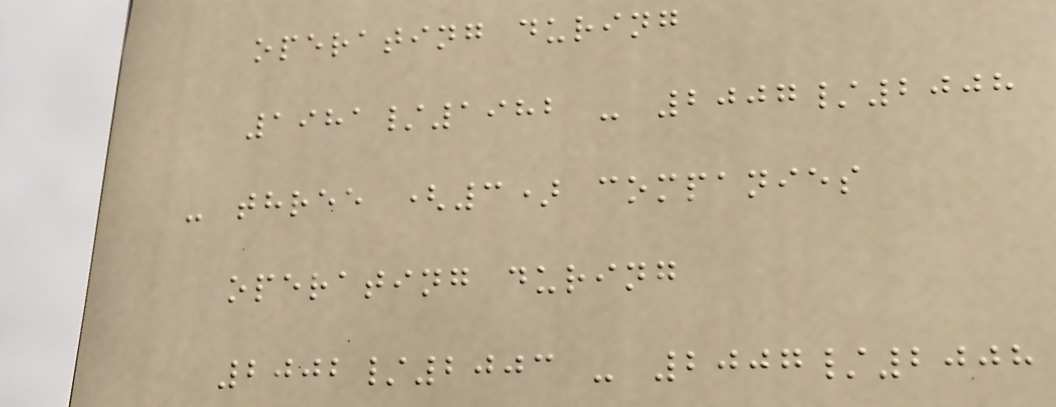operating during
1981/1982 - 2007/2008
- three (3) companies
operating during
2002/2003 - 2007/2008
